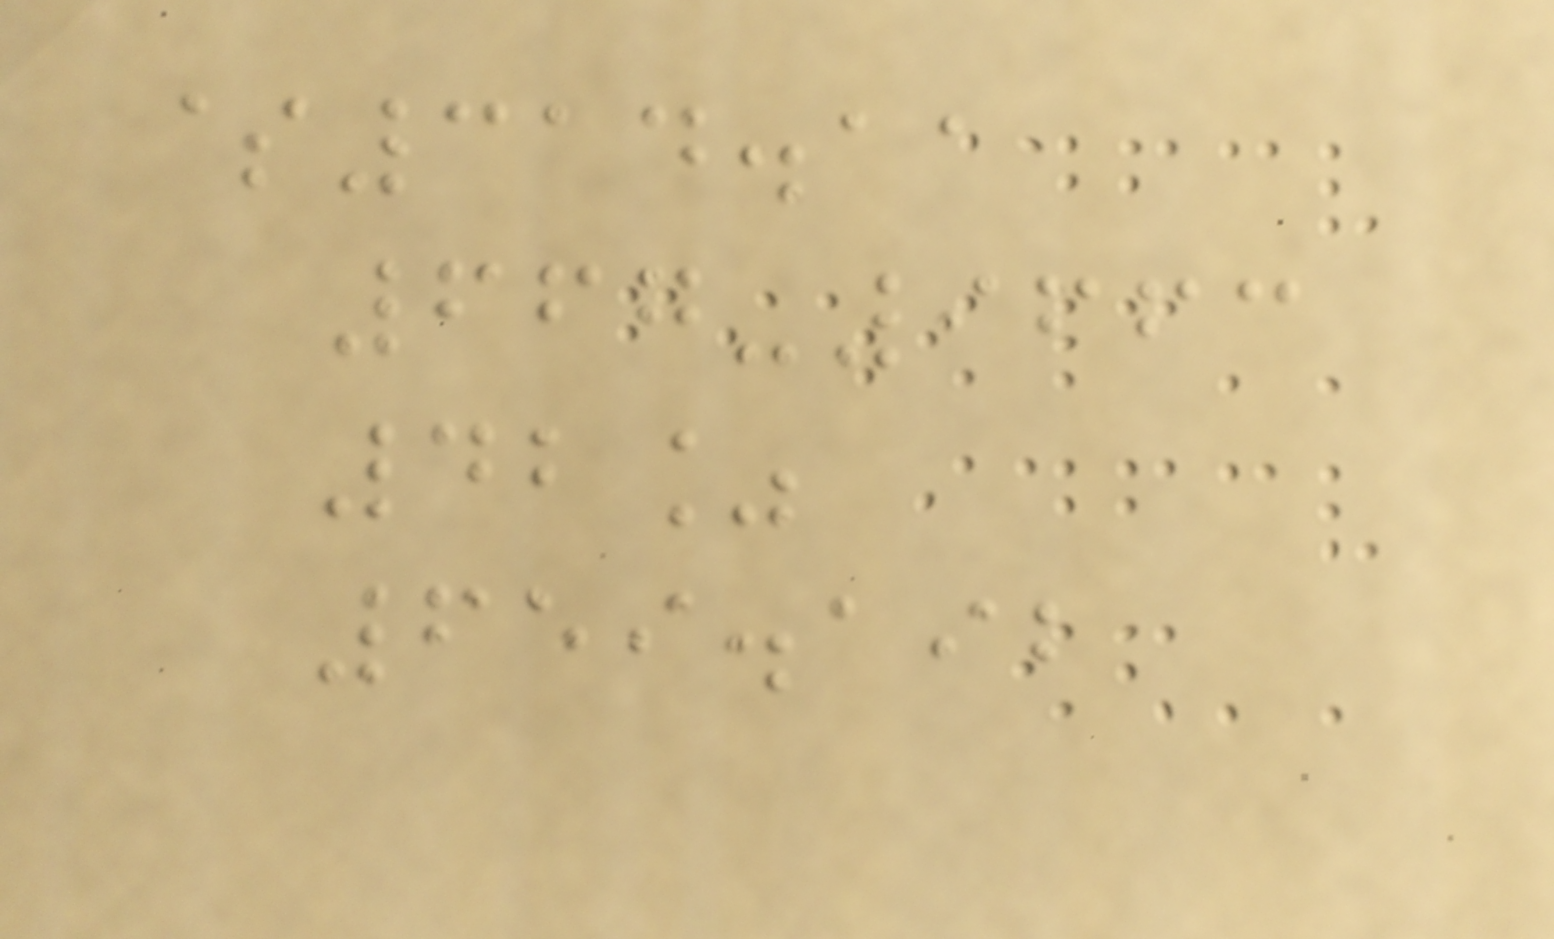$314.11
667-9663
42%
659.192
